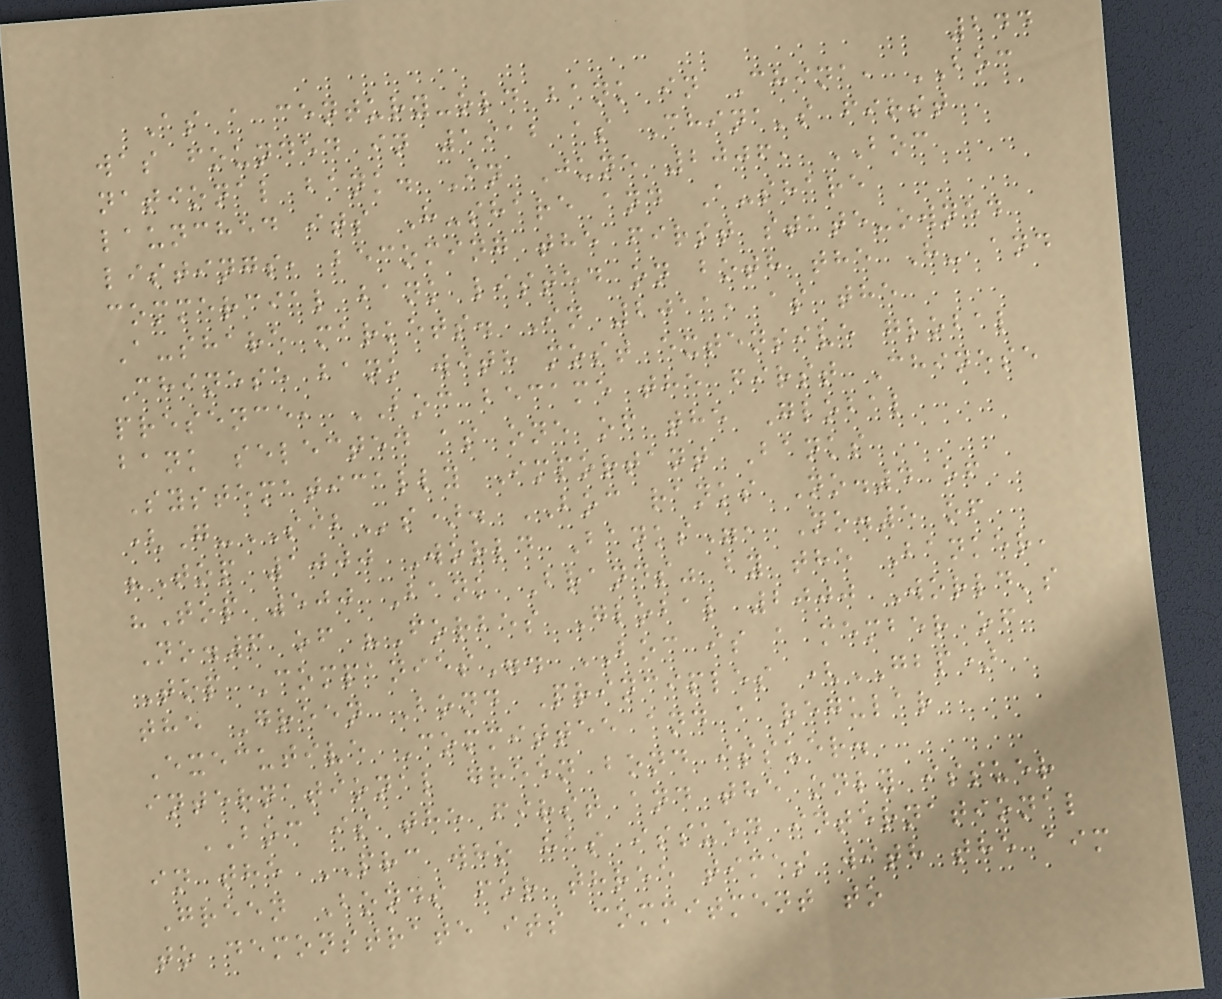244
As a century-old bank in China, BOC
was founded in 1912 as China's first
national bank. In June 2006, BOC
launched its H-share and A-share
listings, becoming the first state-owned
commercial bank listed on both the H- and
A-share markets. In 2011, as the
Chinese bank with most extensive global
presence, BOC became the first Chinese
bank selected as one of the Global
Systematically Important Banks
(G-SIBs). BOC ranks No.4 of
"Top 1000 World Banks", No.5 of
"Top 500 Bank Brands" by the Banker,
No.6 of "Forbes Global 2000 World's
Top Companies". BOC is a member of
the Green Bond Principles (GBP)
Executive Committee and a regular
international green bond issuer.
BOC is the first and the only issuer
in the PRC who has issued international
Green Bonds for three times with the aim
to demonstrate its commitment to
